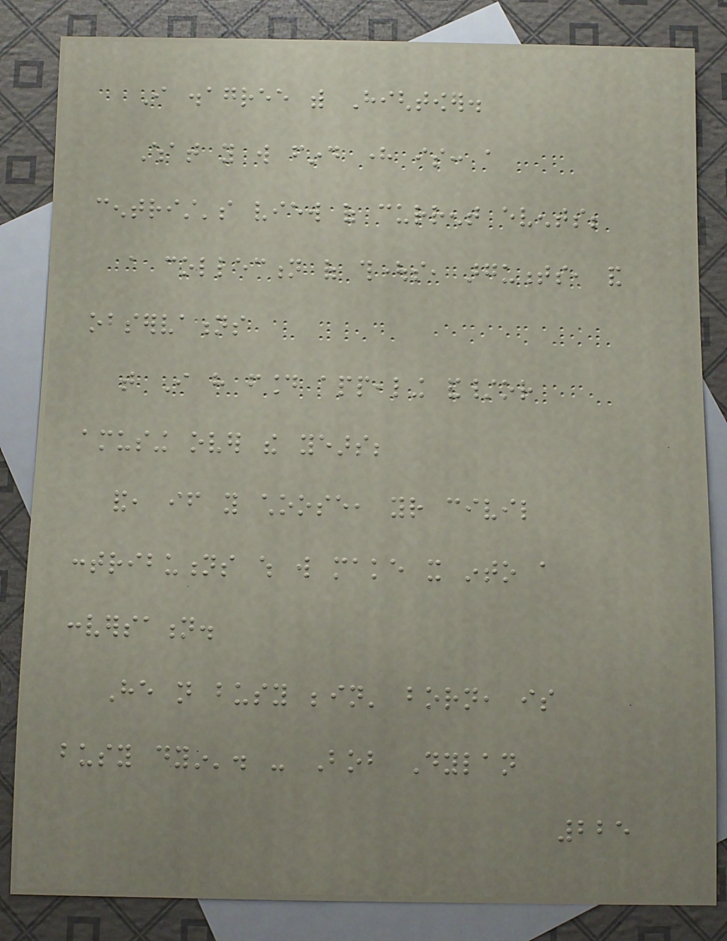I disagree with Hightower.
What you will find here is: a
centrist's view of current events;
a collection of thoughts, arguments, and
observations
that I have found appealing and/or
amusing over the years;
and, if you choose, your civil
contributions which will make it into a
conversation.
He not busy bein' born, is
busy dyin'. - Bob Dylan
225
